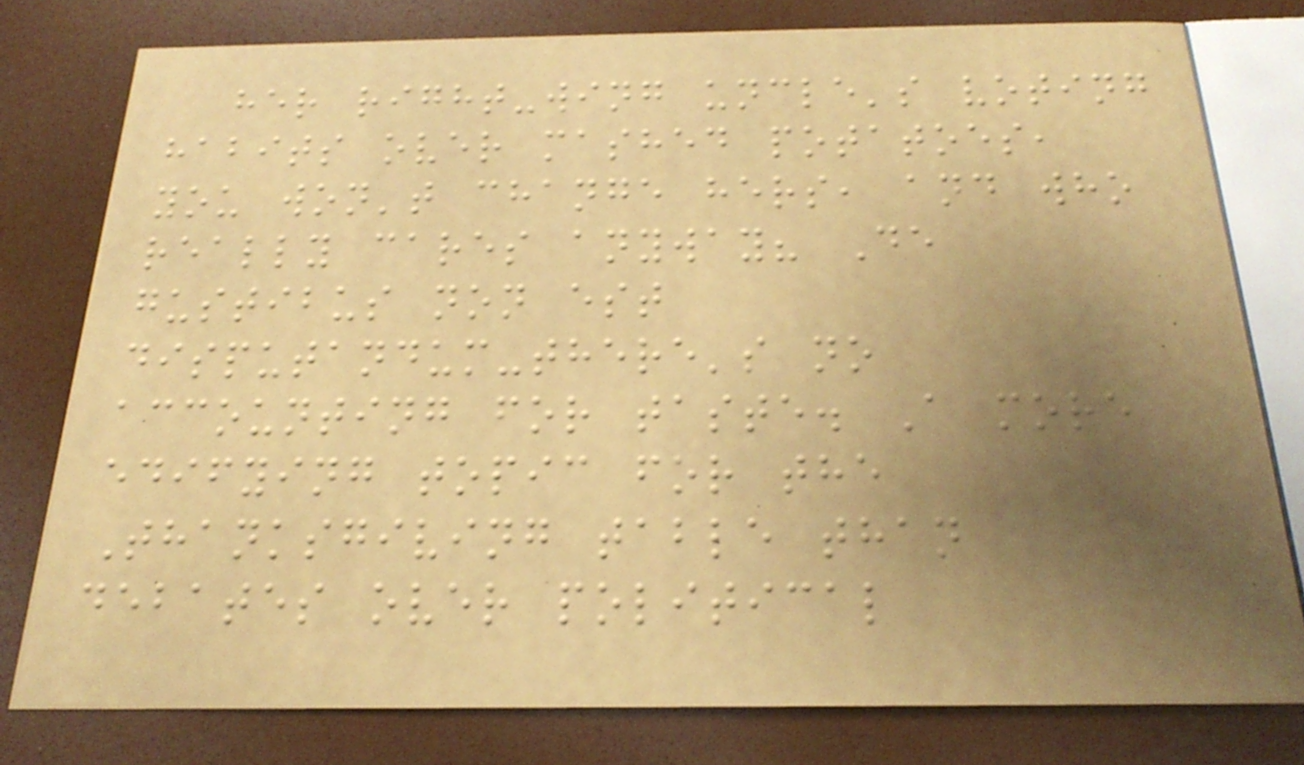her right-wing uncle's voting
habits over mashed potatoes,
you won't change hers, and who
really cares anyway? De
gustibus non est
disputandum-there's no
accounting for taste. A more
edifying topic for the
Thanksgiving table than
debates over political
